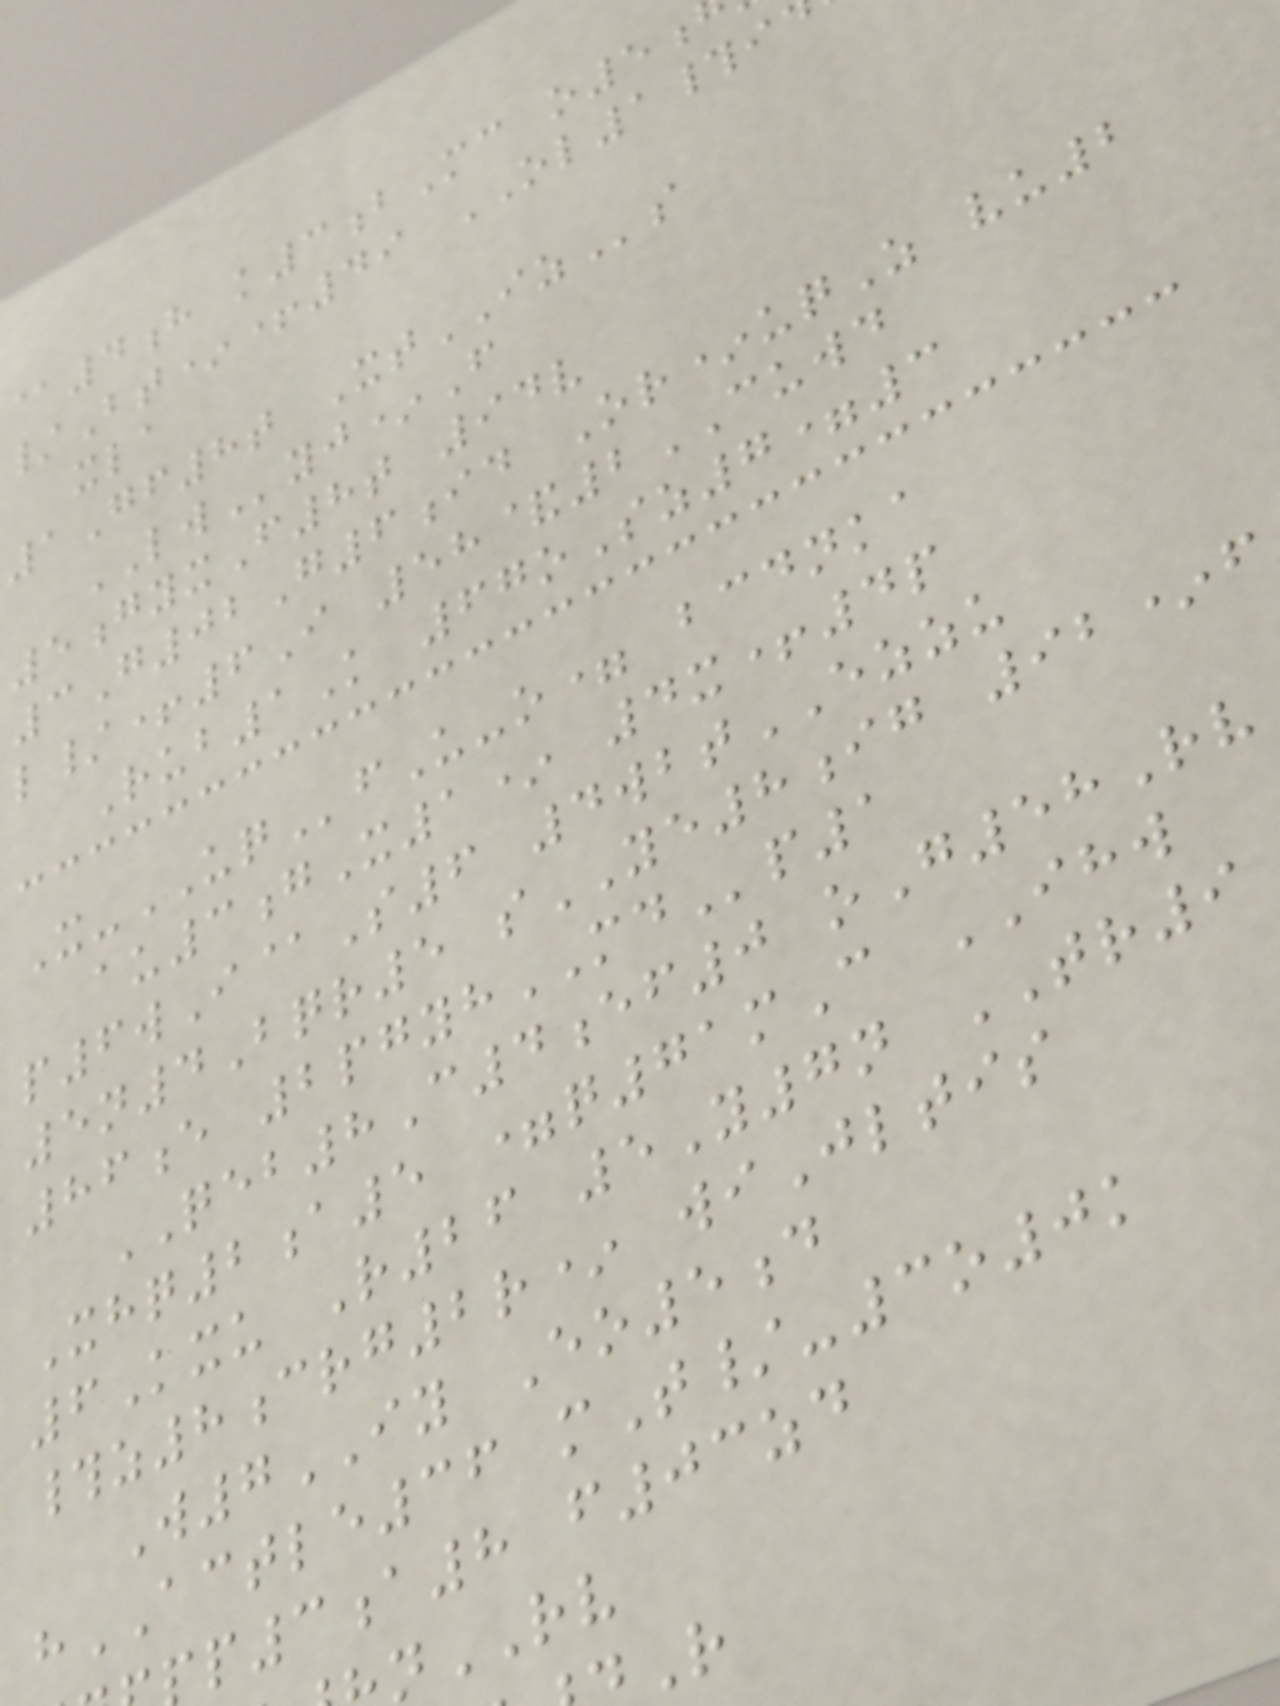@4h k3bMc o5
/Bt*+49 OL1#i
xla
1Gf8t XtIZs
LWyj*F
5gyxF8t 94v
3G02G6id Or*uqZ vu2
l/+6I 58&2CUWD
Rub1K 67oSz7=3
X-UQfU-o= bcdnka
au3gX1* 4x+4p
p6wI@S6 4wbtEZZU
5n4Bqr5 sYE8ig 92*f
86e 2pgyhMDp1
QEB8C4ef0 oG58Rv
Xhq2a5 =q71mC IHW
6Kxu R26 5Y7n TR9
#z8crg2r* wiJltis
W7IY Eo5d
hACTLE36 mT/-3o0k
p3a8 f03zd
nRV
